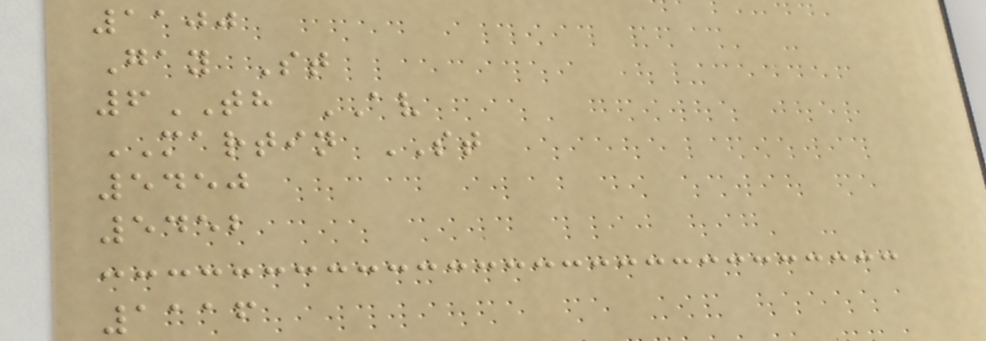1100
Gay St
6TH AV
MARTIN ST
5450
5452
1116
